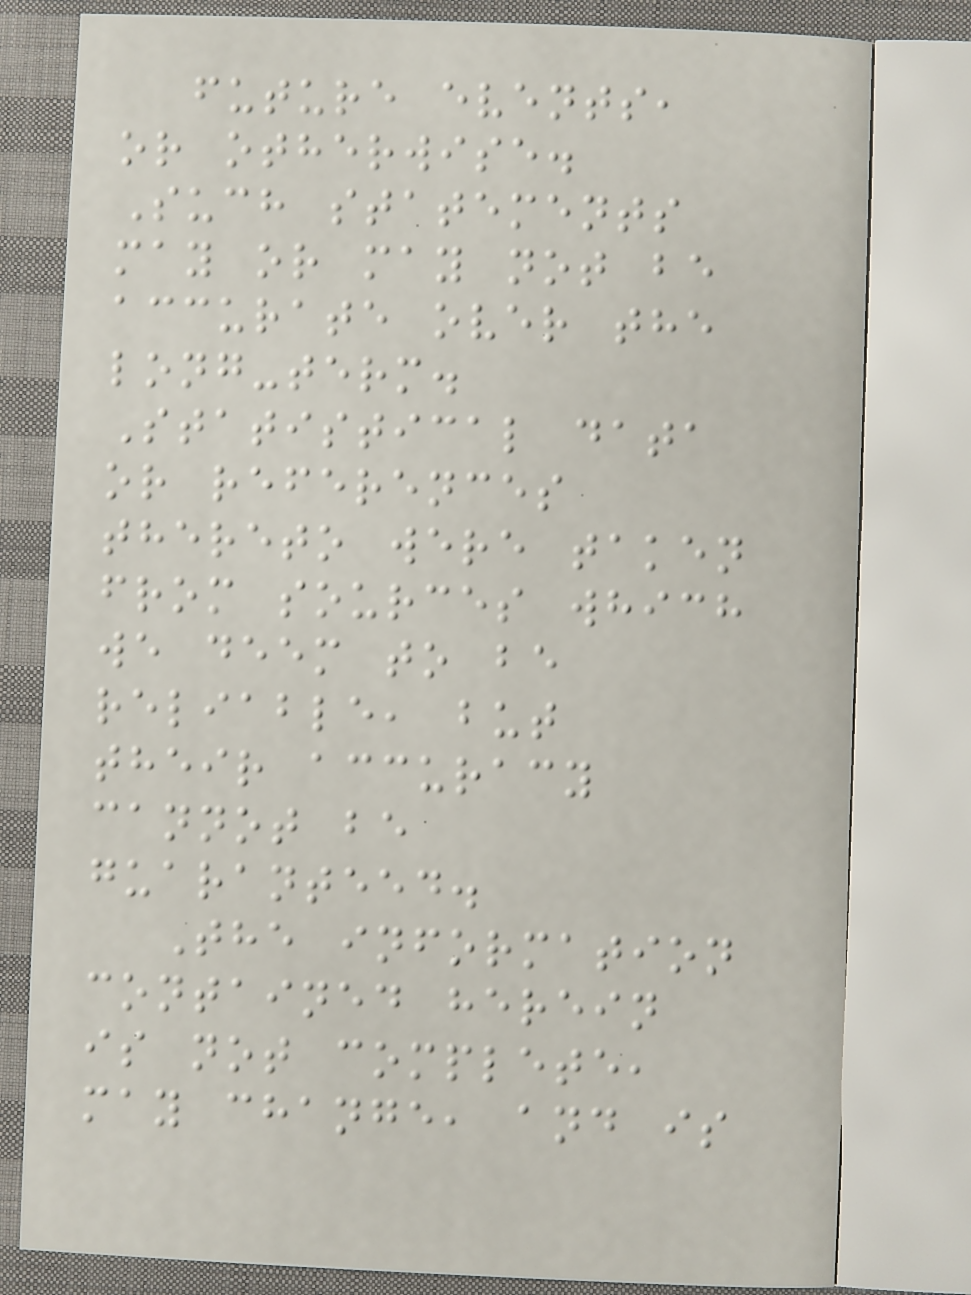future events,
or otherwise.
Such statements
may or may not be
accurate over the
long-term.
Statistical data
or references
thereto were taken
from sources which
we deem to be
reliable, but
their accuracy
cannot be
guaranteed.
The information
contained herein
is not complete,
may change, and is
